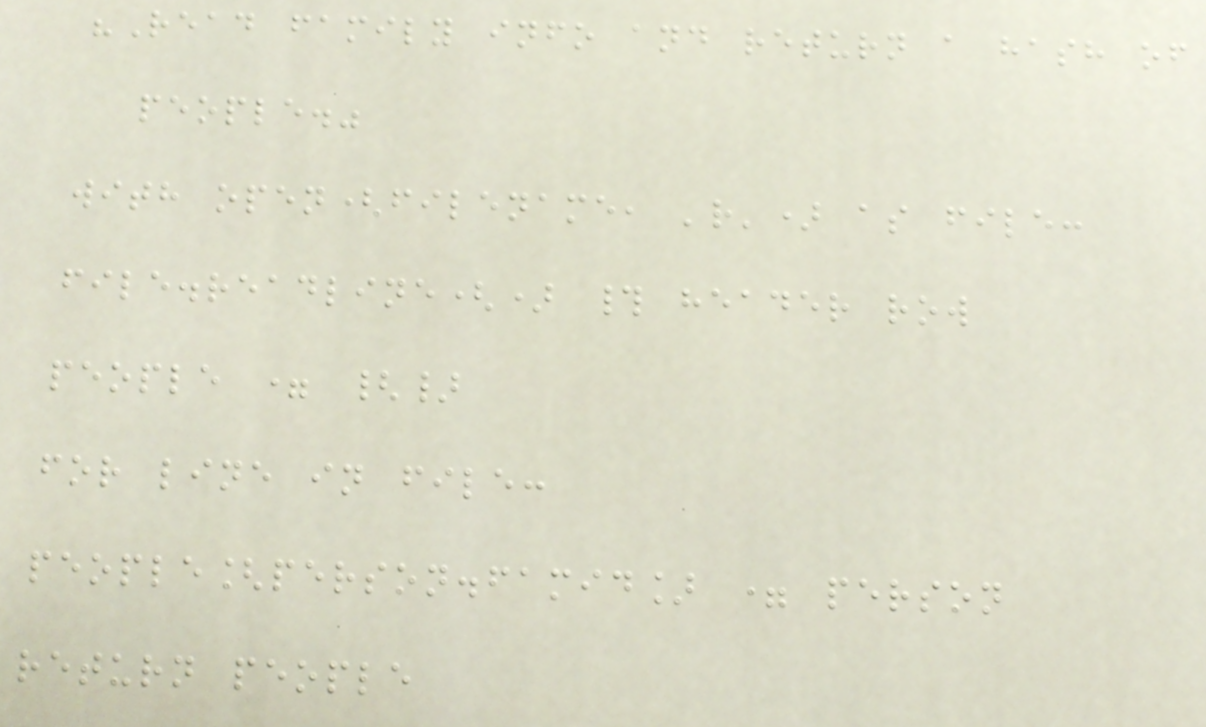"Read family info and return a hash of
people."
with open(filename, 'r') as file:
file.readline() # header row
people = {}
for line in file:
people[person.famid] = person
return people
